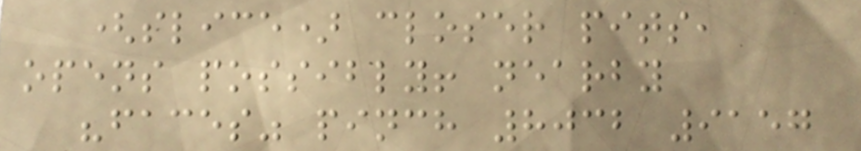(slice) closer pits,
opens possibly! nearby
"faces" pinch 8032 9157
